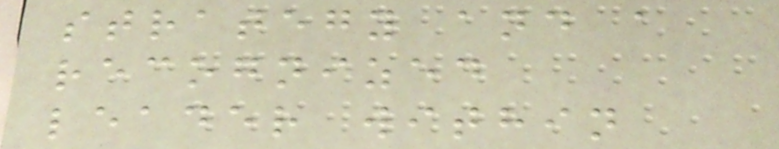strategy and a
recognized
leader within
